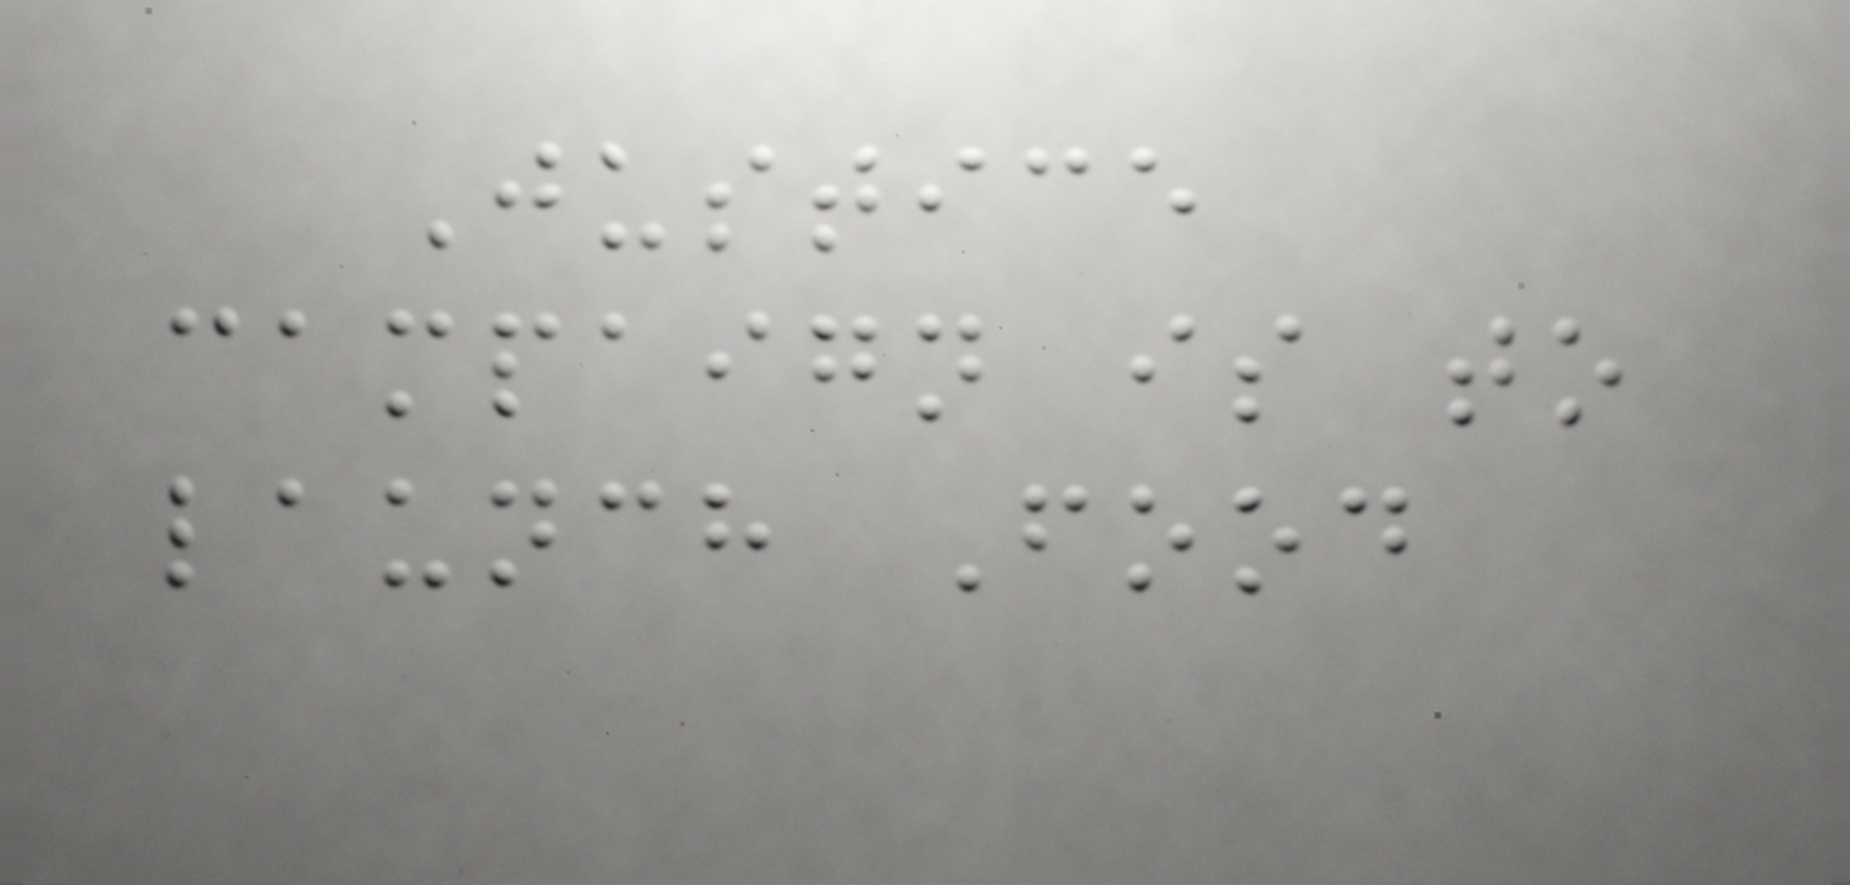Justice
campaign is to
launch Food
